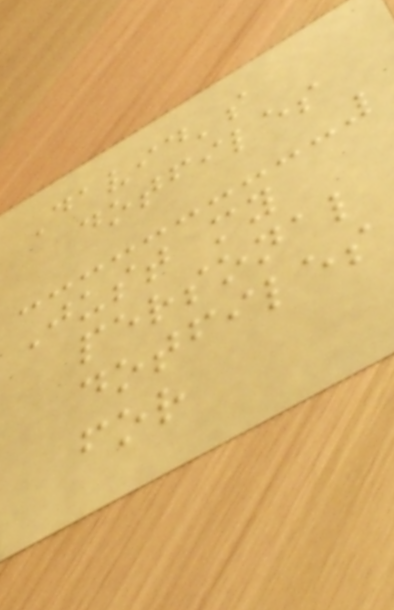David's
dotfiles
Just my
personal
dotfiles
for
